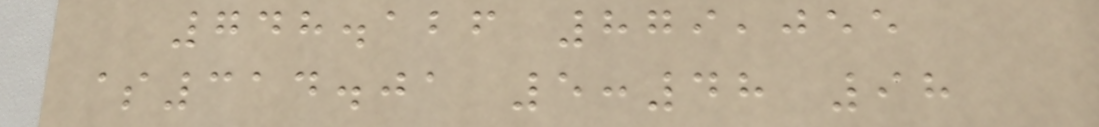748.126 879,055
$314.01 5:48 98
